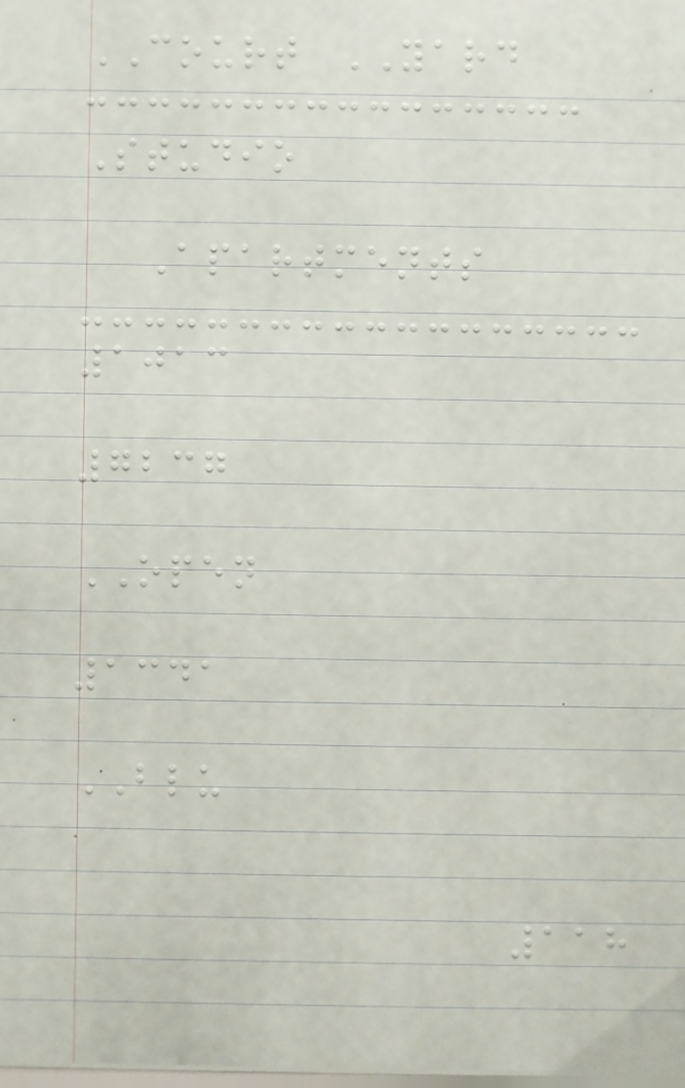COURT YARD
Studio
Apartments
1013
7237
OPEN
1341
BLU
118
